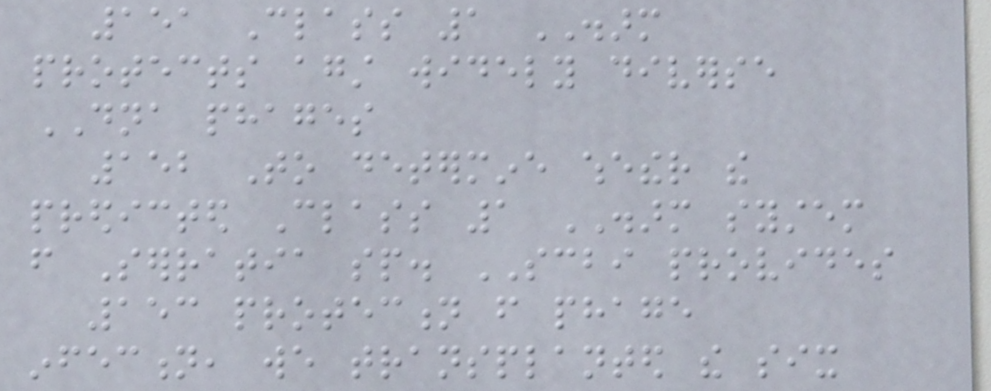151 Class 1 DISARM
protects against widely diverse
DNA phages
152 To determine whether the
predicted Class 1 DISARM system
from Serratia sp. SCBI provides
153 protection from phage
infection, we transplanted the six
